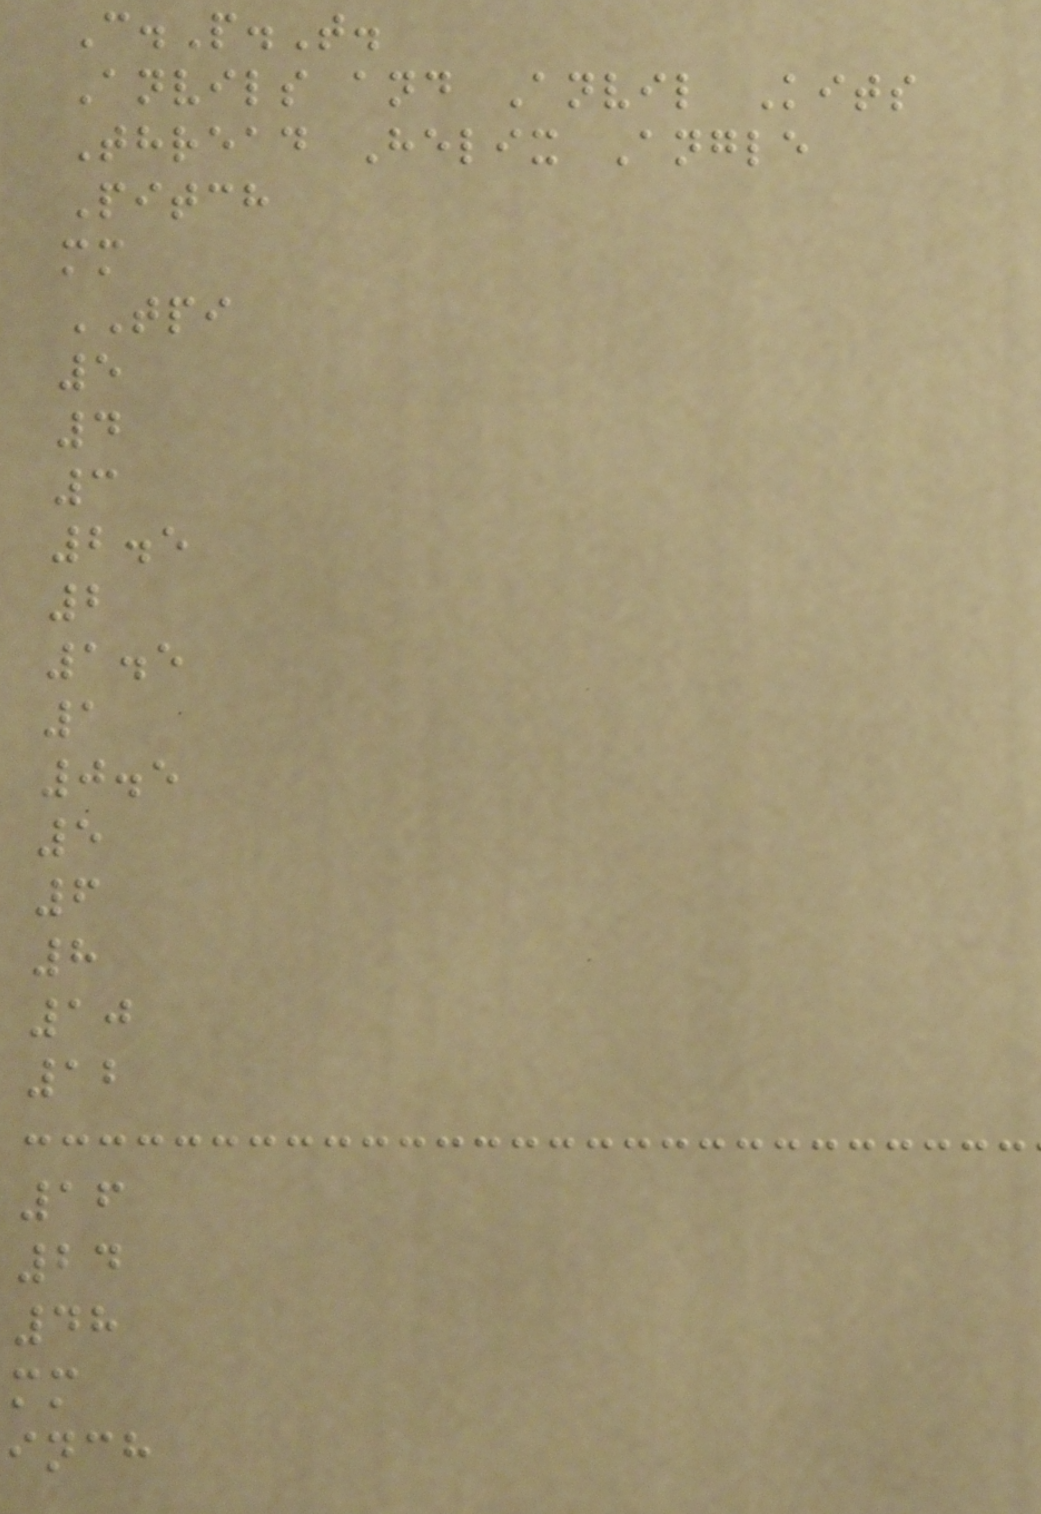C.P.T.
Anvils and Anvil Kits
Thread Helix Angle
Pitch
mm
TPI
5
4
3
2.5
2
1.5
1
0.5
5
6
8
10
12
16
24
48
mm
inch
